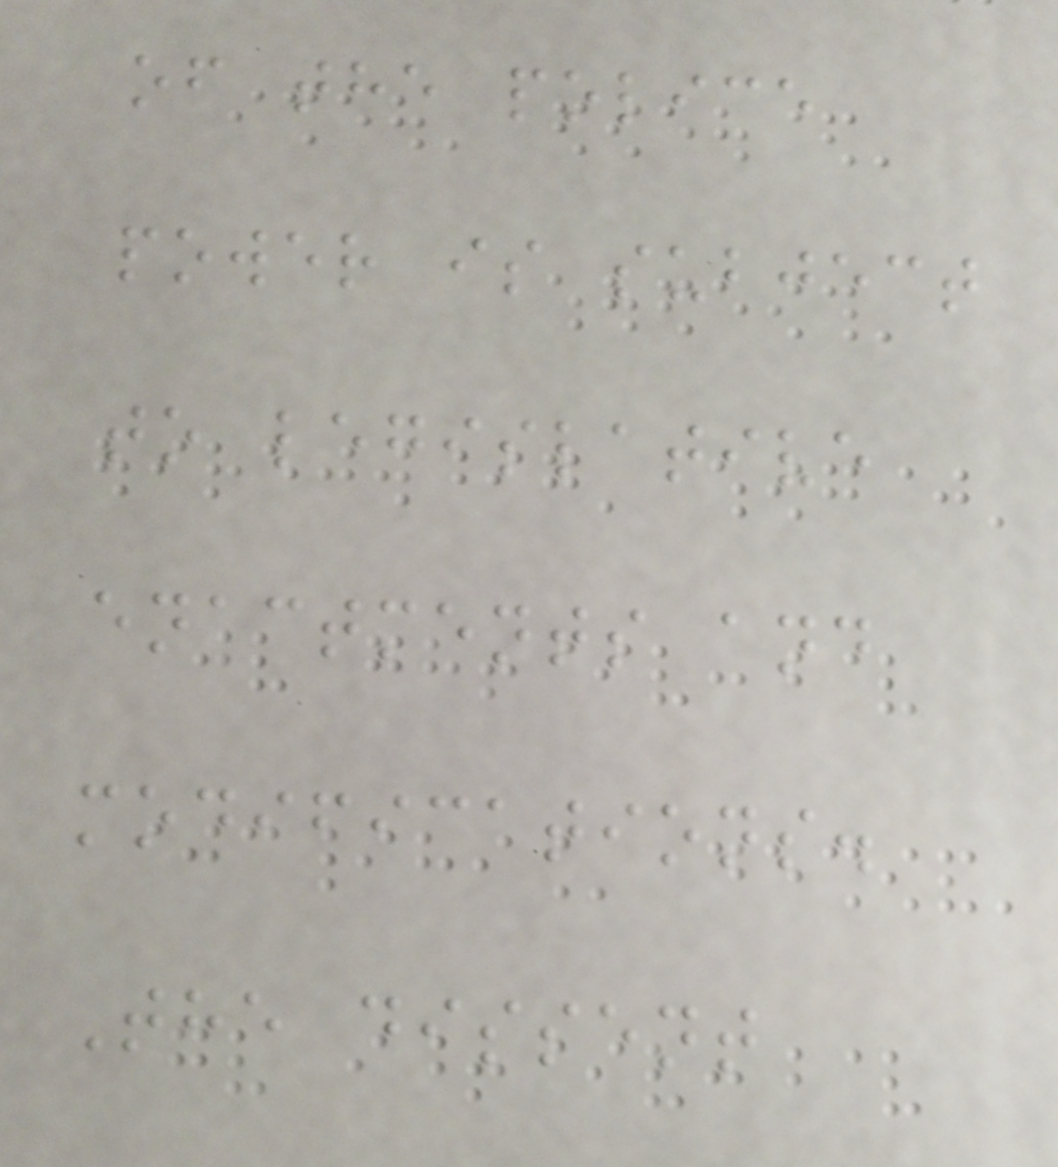of the police
power is subject
to legislative
enactments and
modifications.
The dissent
